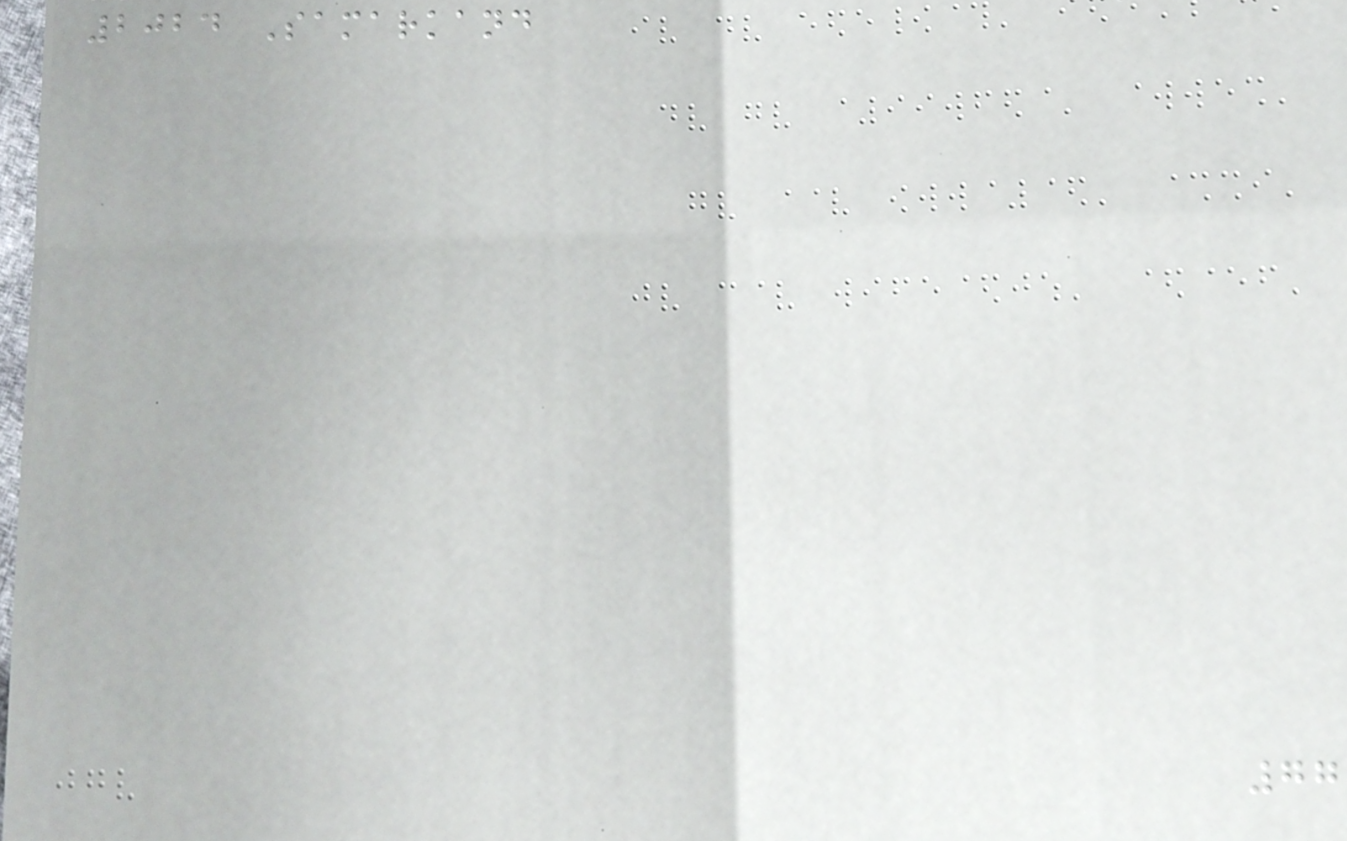2024 Samarkand
77
